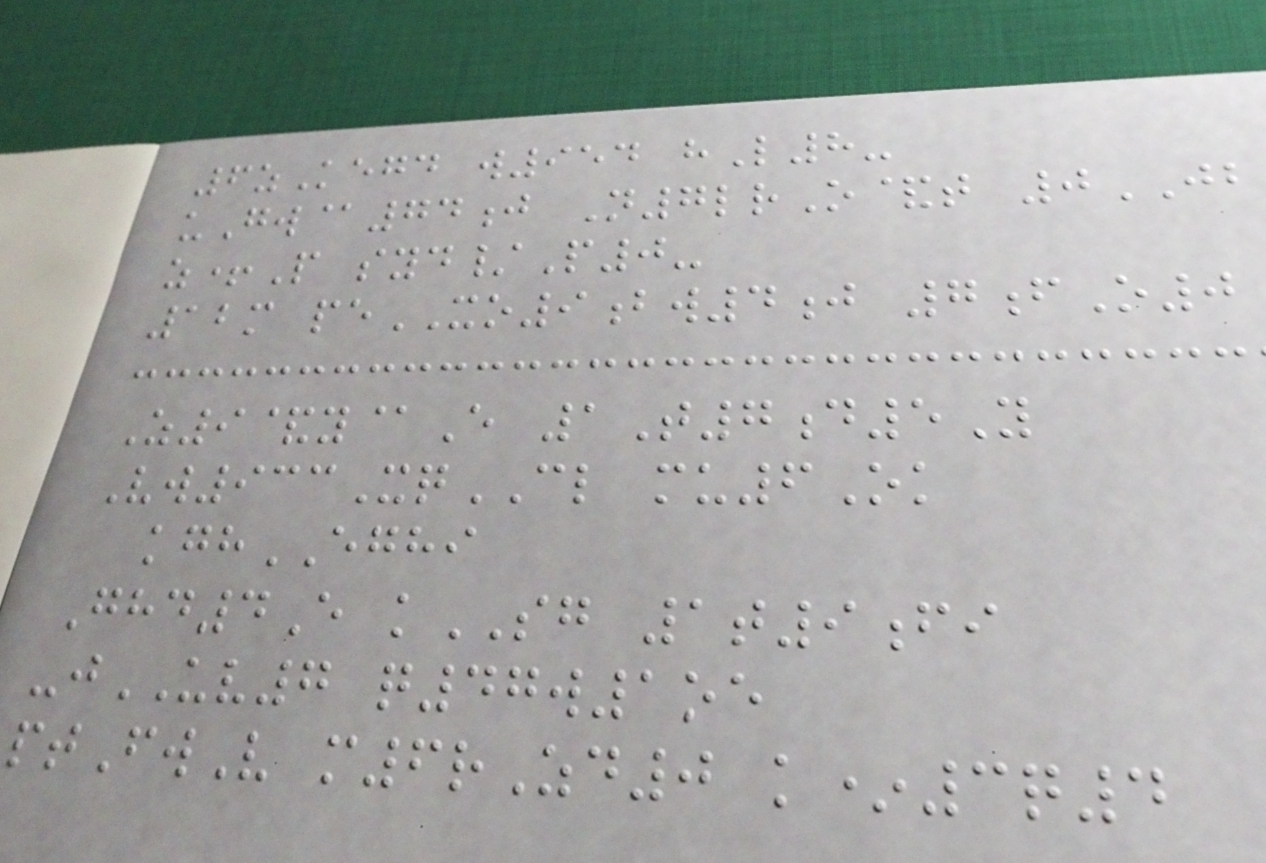6zKegd w954 hL8-
uGw@74j N7lrO&t 0JB
z+P syd/P0-
12m peXO9bw4j 7fO0
Z9&y@E 1T7d5Y
Vw933XqCL mu6Ok
kghEGHI
Ghd4E kSG 1t9fi
-jUV7 q47w1oe
ptFwV m6rZd0 k*3q4
